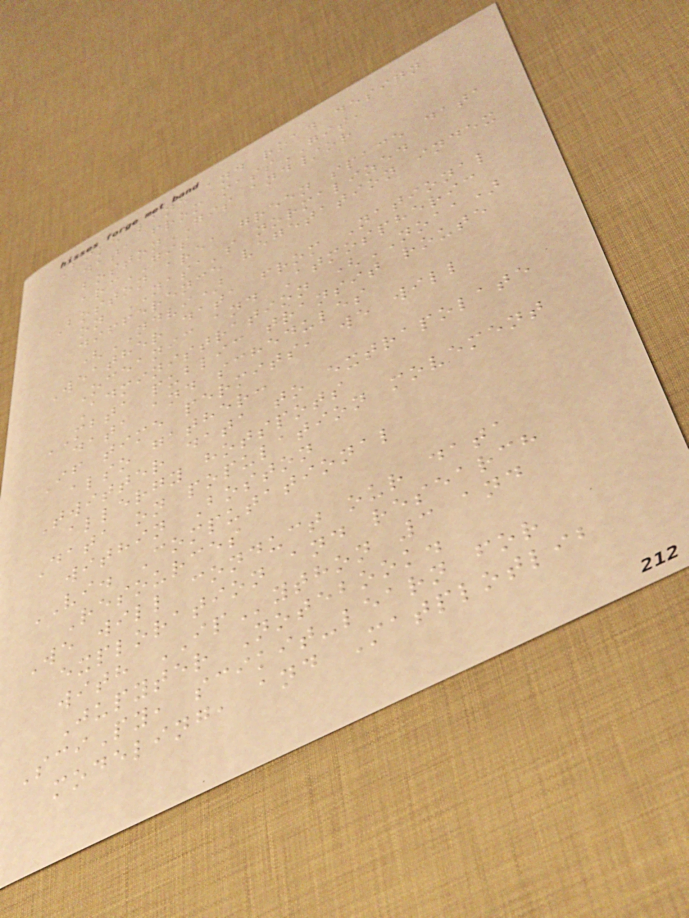Bike lane and road design
data from massGIS,
bostonGIS and/or
arcGIS
Boston area green space data
on NASA's normalized
difference vegetation index
(NDVI)
Weather data from National
Oceanic and Atmospheric
Administration (NOAA)
MBTA public transit route
data and schedules
If time permits, we will
also gather:
Twitter data to extrapolate
allergy hotspots
Data on population movement
within Boston
VI. Computational
Resources
We will conduct our data
exploration and research
with IPython 3 and
Jupyter Notebook.
SciPy, scikit-learn for
modeling, and Matplotlib
